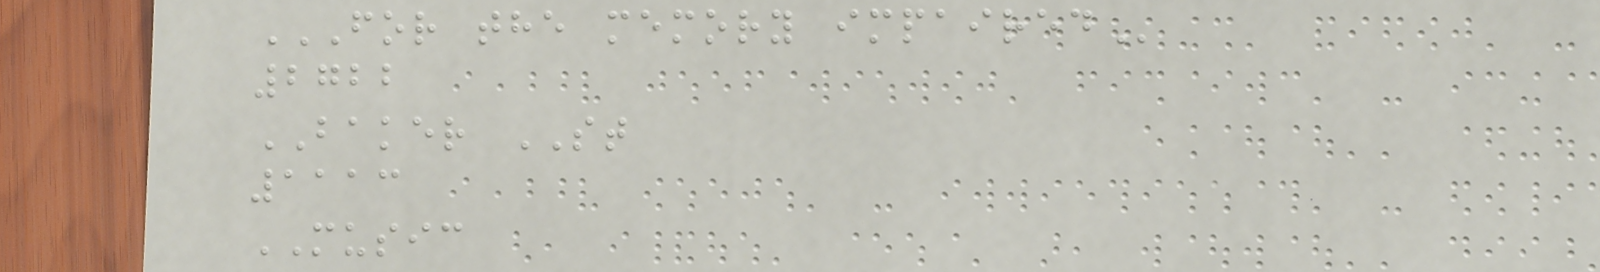FOR THE MEMORY IMPAIRED
2722
BAKER ST
1113
MUSIC
